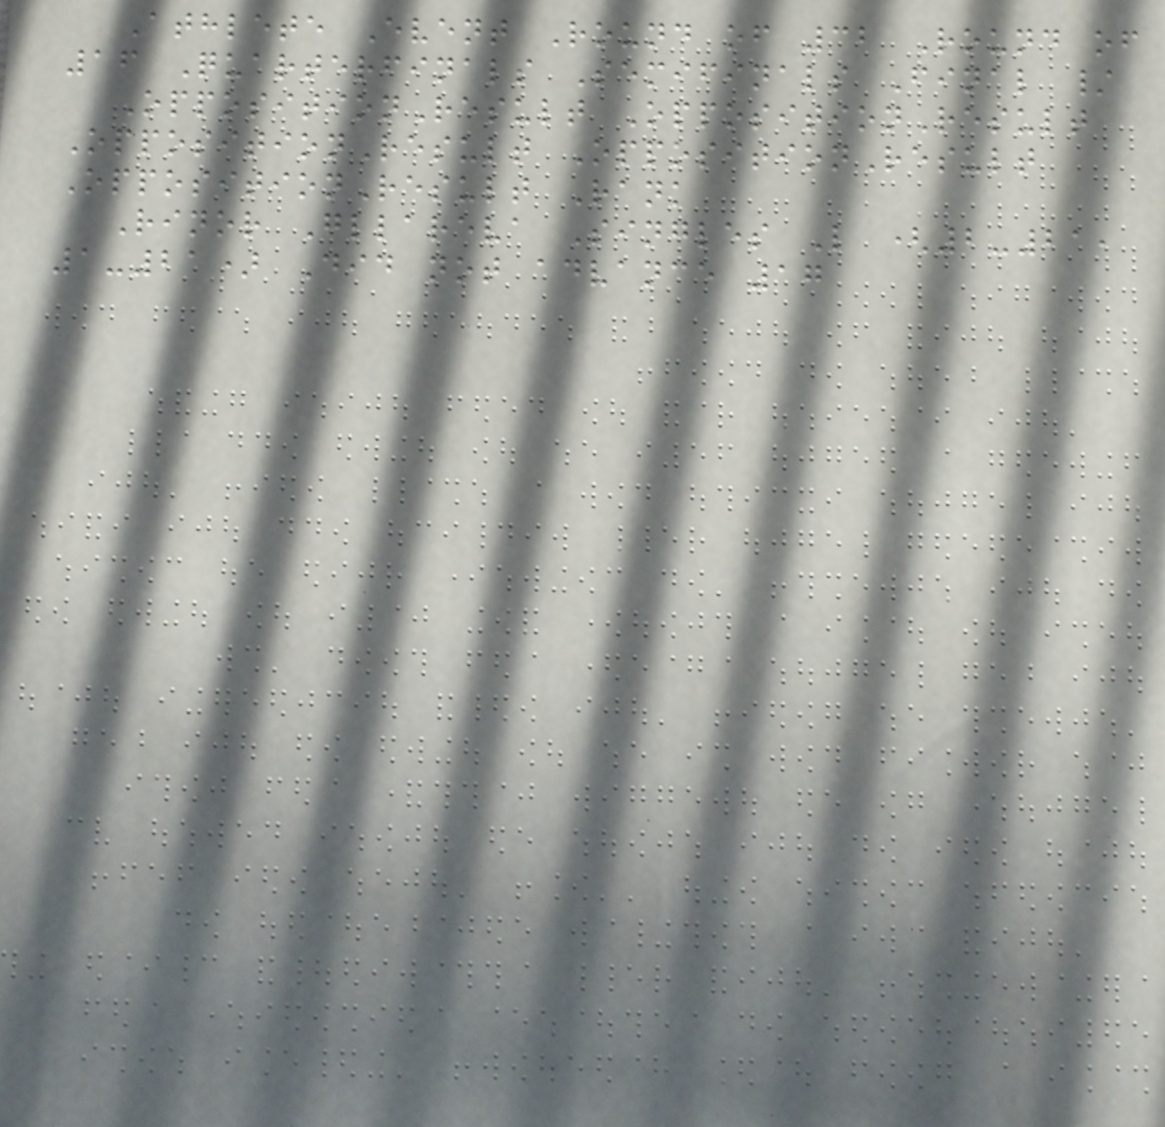Athlete Event Round of 32 Round of
16 Quarterfinals Semifinals Final /
OppositionResult OppositionResult
OppositionResult OppositionResult
OppositionResult Rank
Rinor Gllareva Singles L (2-21,
1-21) Did not advance 17
